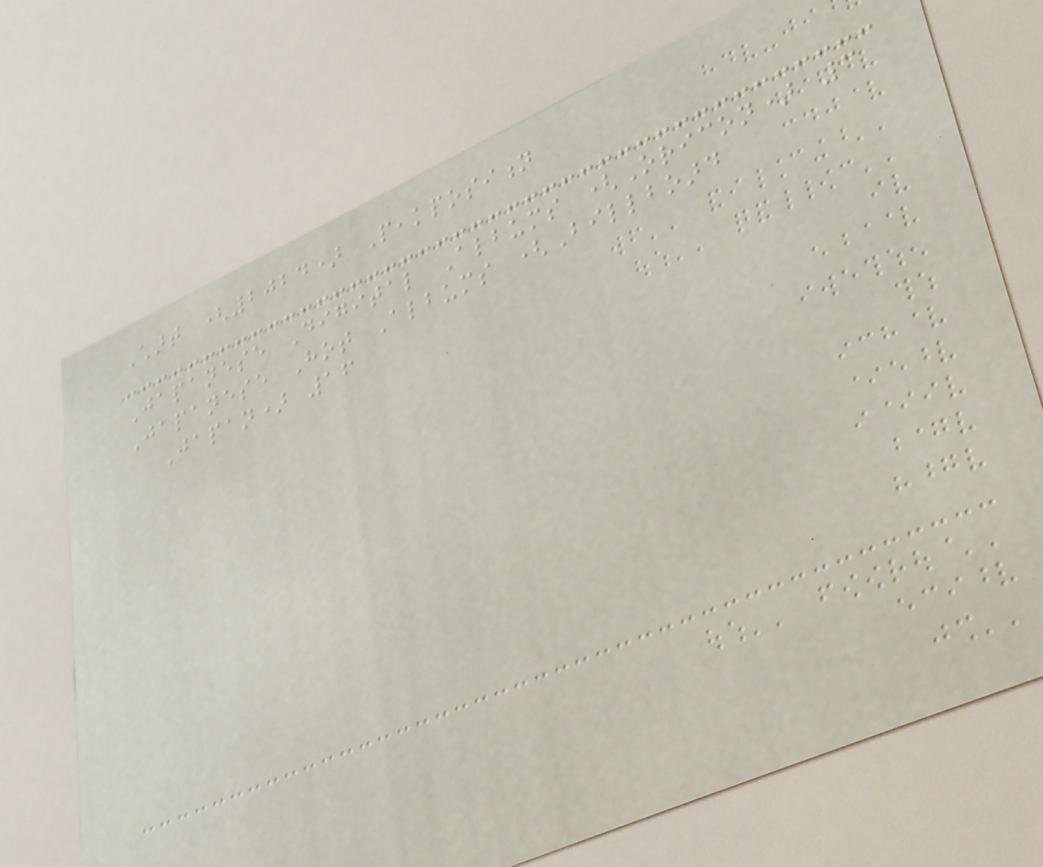Chart (2024) Peakposition
Japanese Digital Albums (Oricon) 3
Japanese Hot Albums (Billboard
Japan) 16
